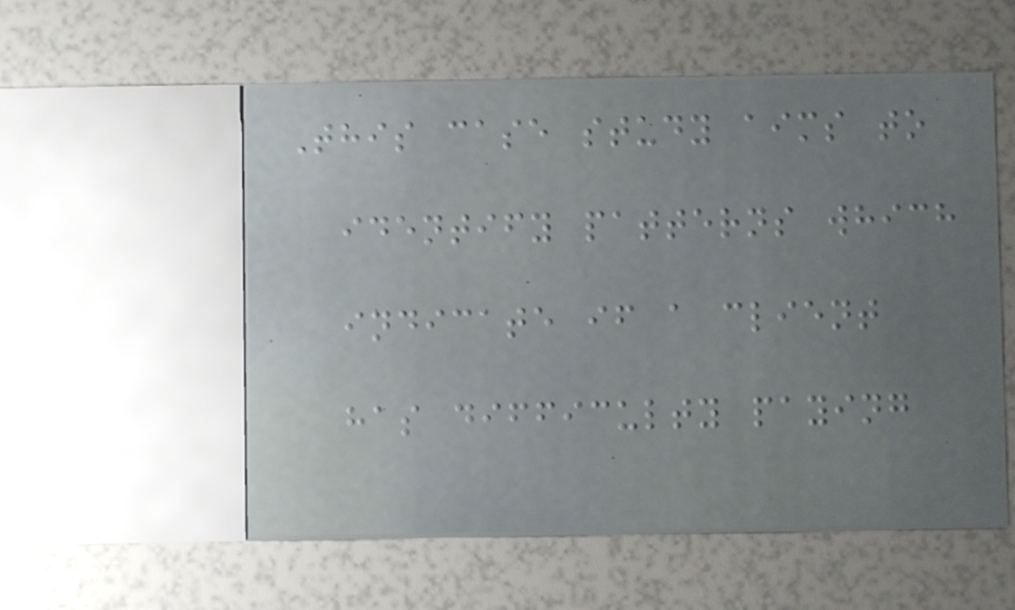This case study aims to
identify patterns which
indicate if a client
has difficulty paying
